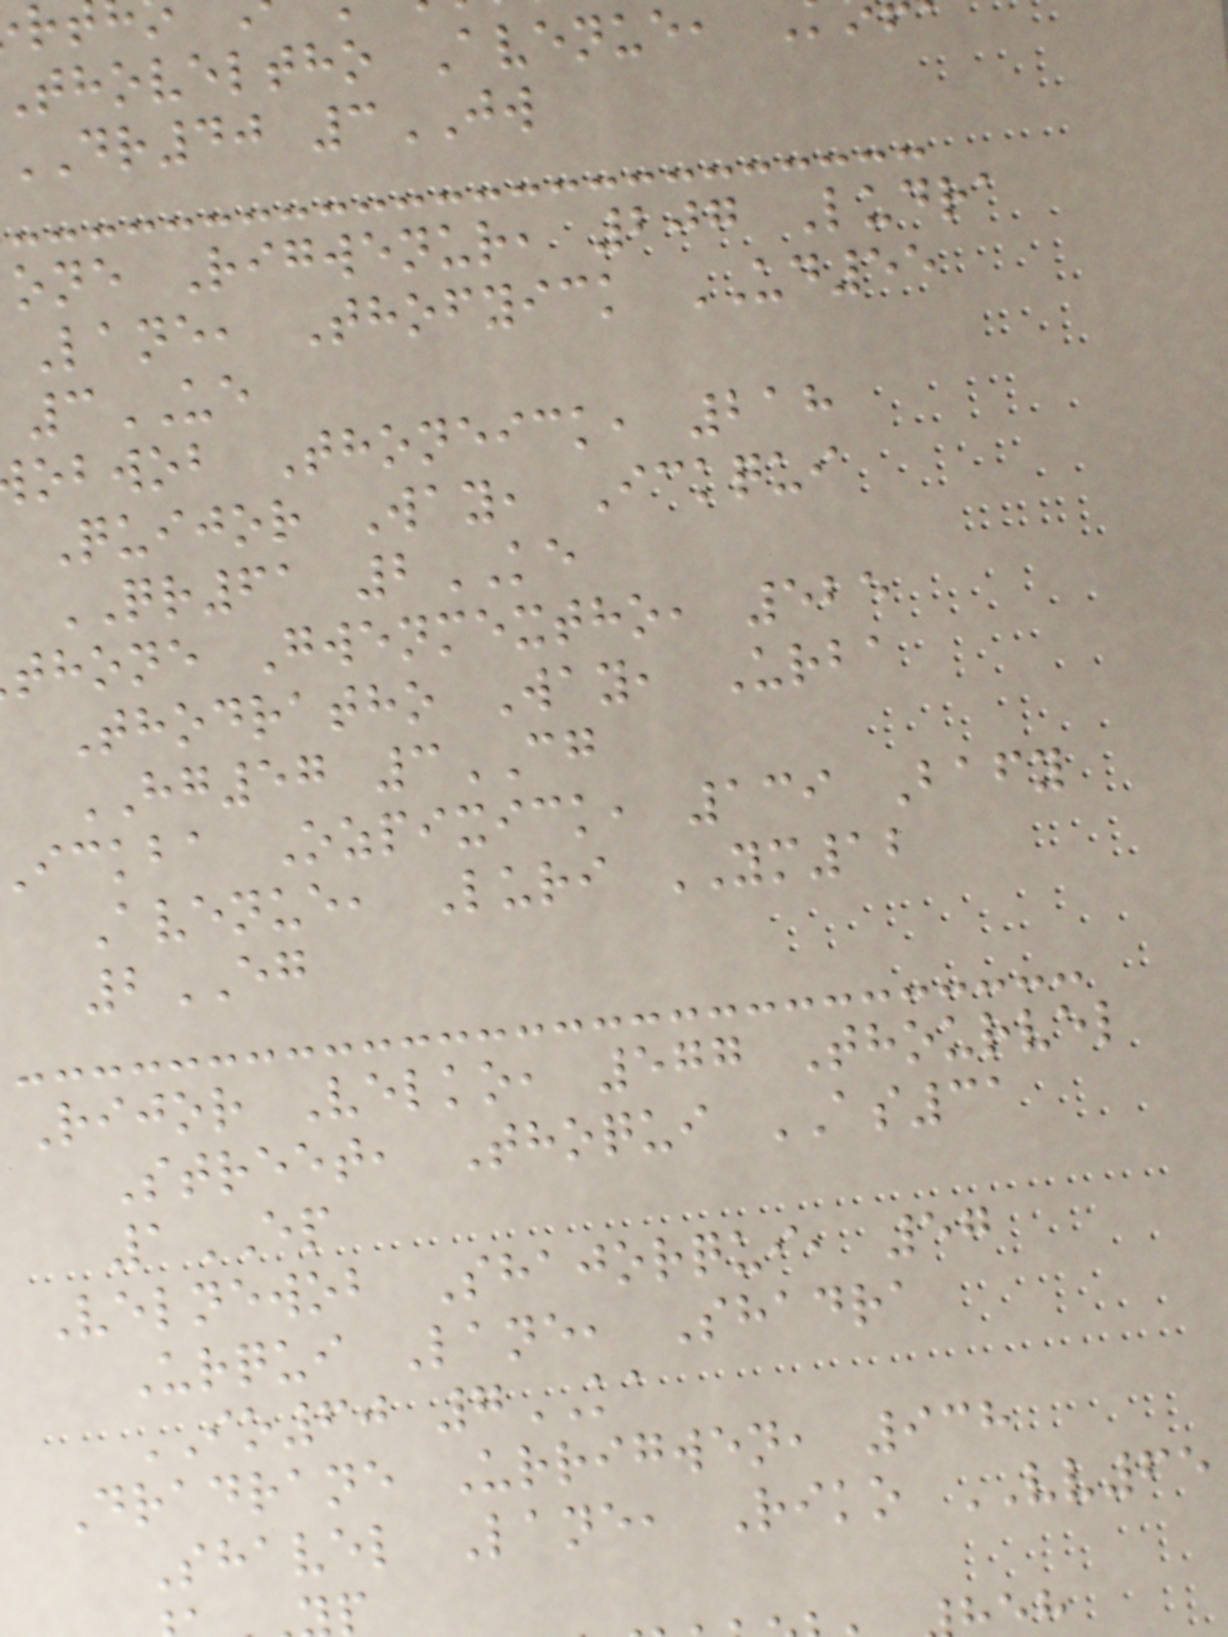thoveltho Avenue,
DR40 3JW
one Rigwenur, 207 Ludra
Lane, Thofyick UD55
3UE
obwob Thoneick, 218
Quijor Way, Ickqui
QR61 2KE
thone Gwenmextho, 525
Thodratho Way, Urba
HG57 3CG
ickba Ozpixick, 139 Bafy
Avenue, Luri YM12
2EG
Rijor Velko, 577 Thourvel
Street, Thoqui AS31
1EP
Velnewob Shajorqui, 57
Urqui Lane, Shadra
IO60 7KA
Dradrane Urrigwen, 938
Shavel Lane, Riko VV65
